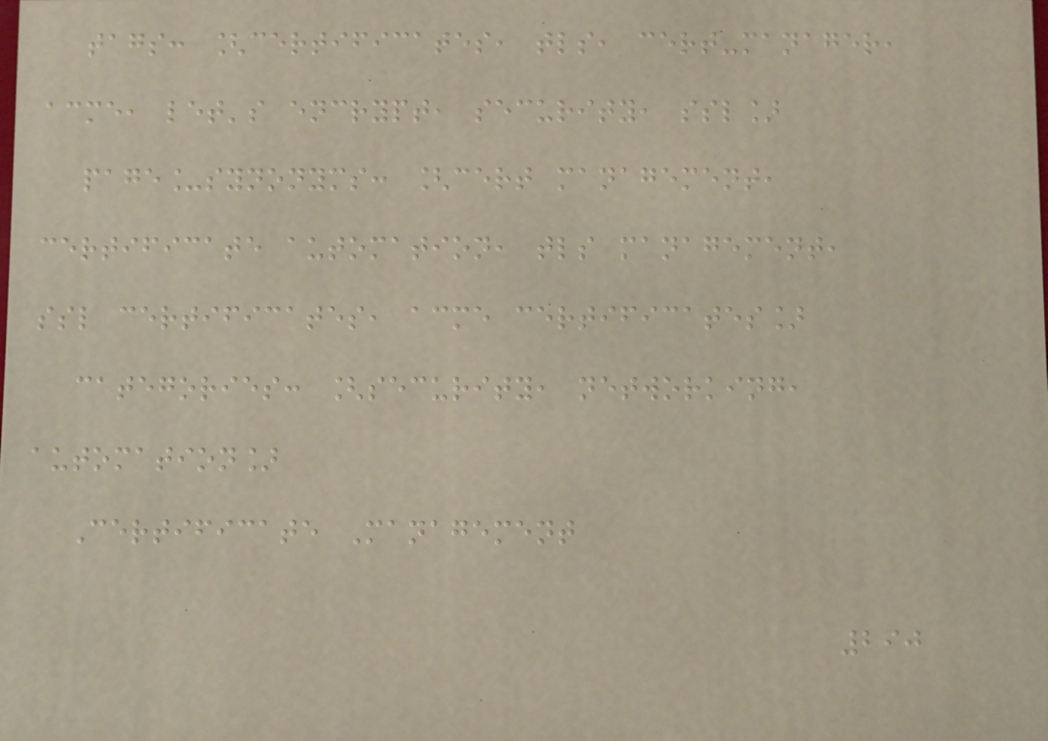tags: [certificates, tls, cert-manager,
acme, let's encrypt, security, ssl]
page_synonyms: [cert management,
certificate automation, tls management,
ssl certificates, acme certificates]
categories: [security, networking,
automation]
Certificate Management
290
